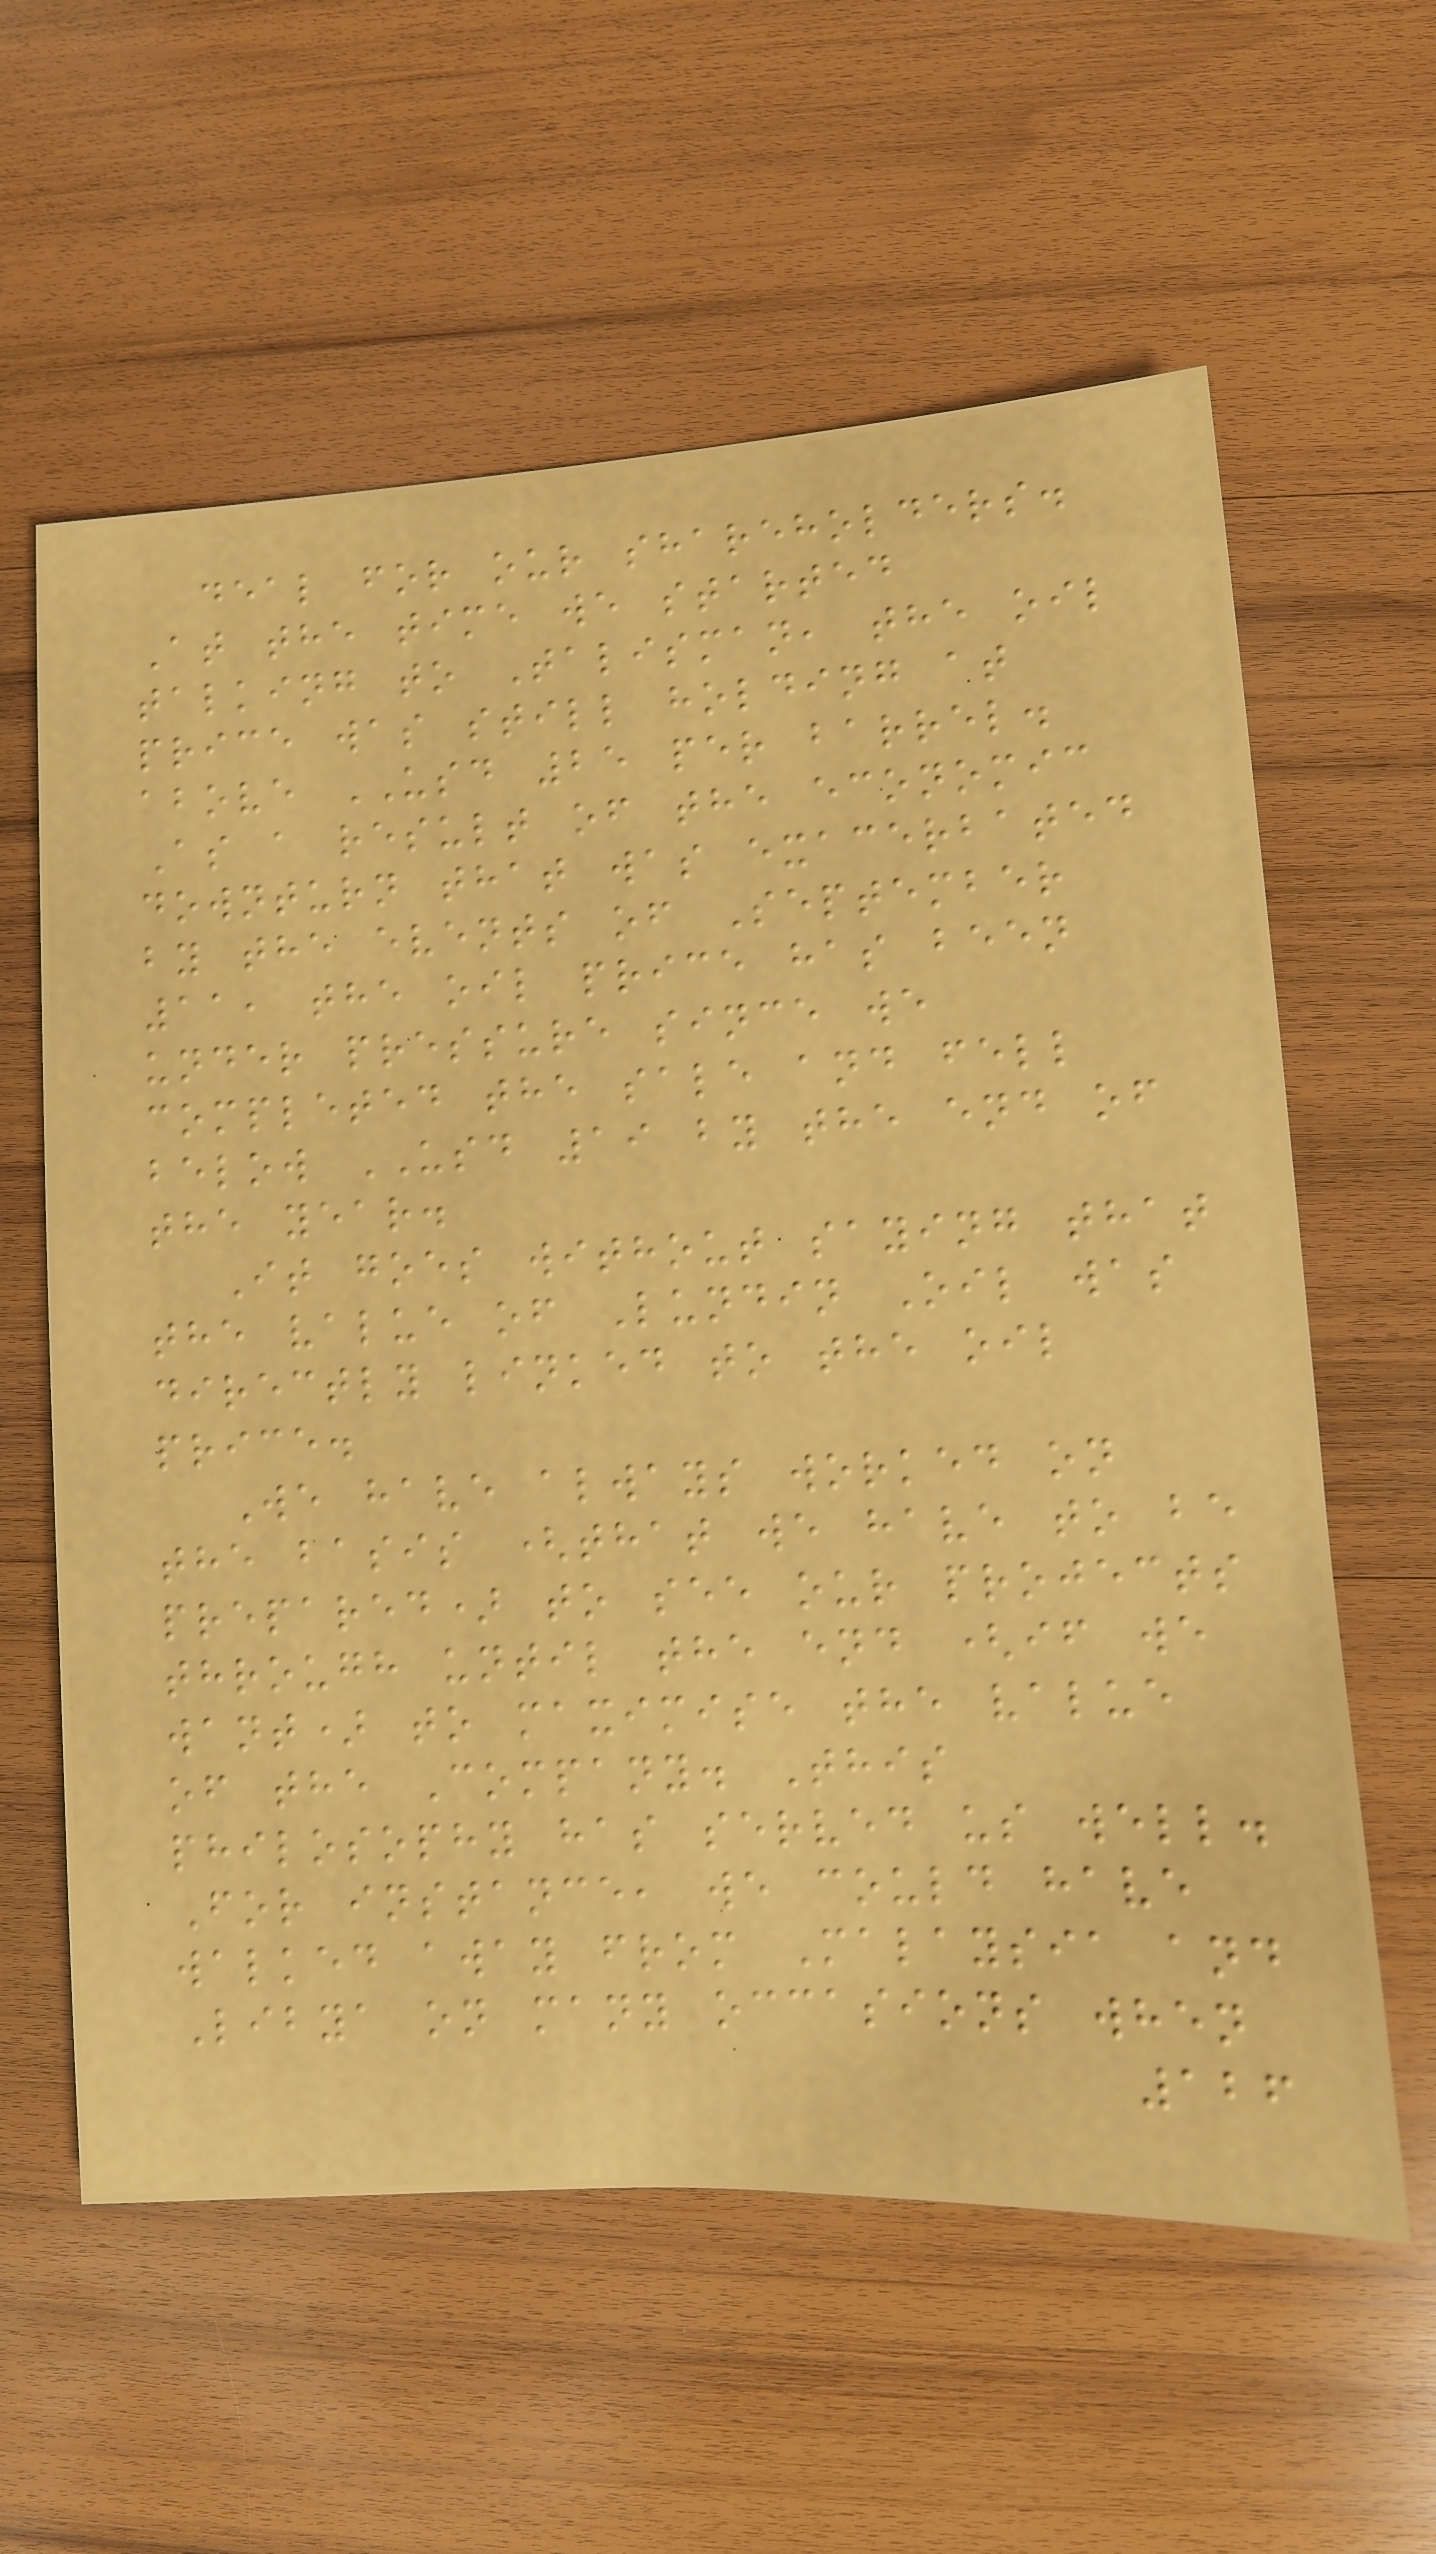deal for our shareholders.
At the time we started
talking to Talisman, the oil
price was still holding at
above USD 25 per barrel.
As a result of the economic
downturn that was exacerbated
by the events of September
11, the oil price has been
under pressure since we
completed the sale and fell
below USD 19 by the end of
the year.
It goes without saying that
the value of Lundin Oil was
directly linked to the oil
price.
We have always worked on
the basis (that we have to be
prepared) to see our projects
through until the end (if we
want) to maximise the value
of the Company. This
philosophy has served us well.
For instance, we could have
walked away from Malaysia and
Libya on many occasions when
126
